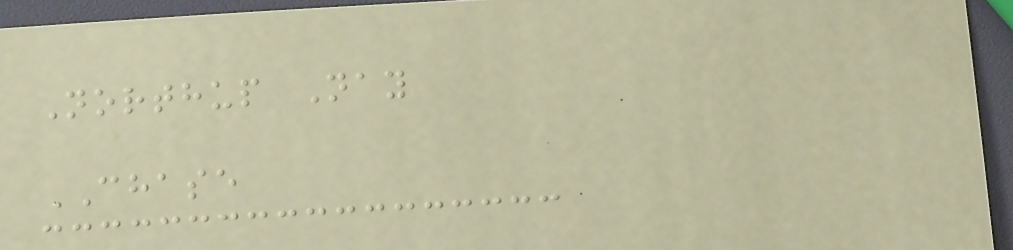Northup Nay
CHASE
